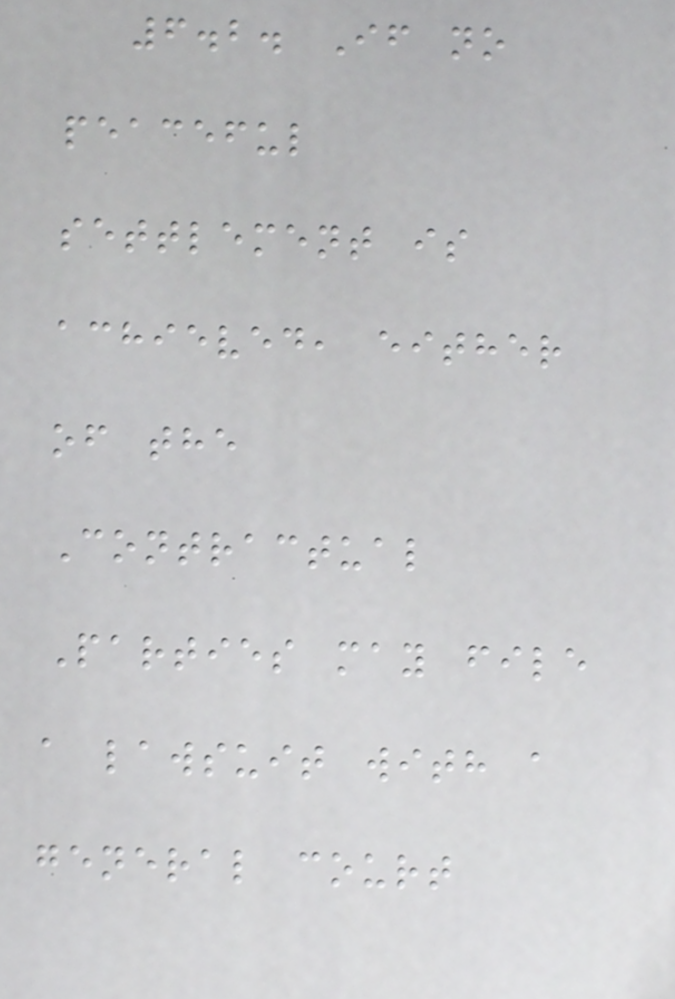6.2. If no
peaceful
settlement is
achieved, either
of the
Contractual
Parties may file
a lawsuit with a
general court
